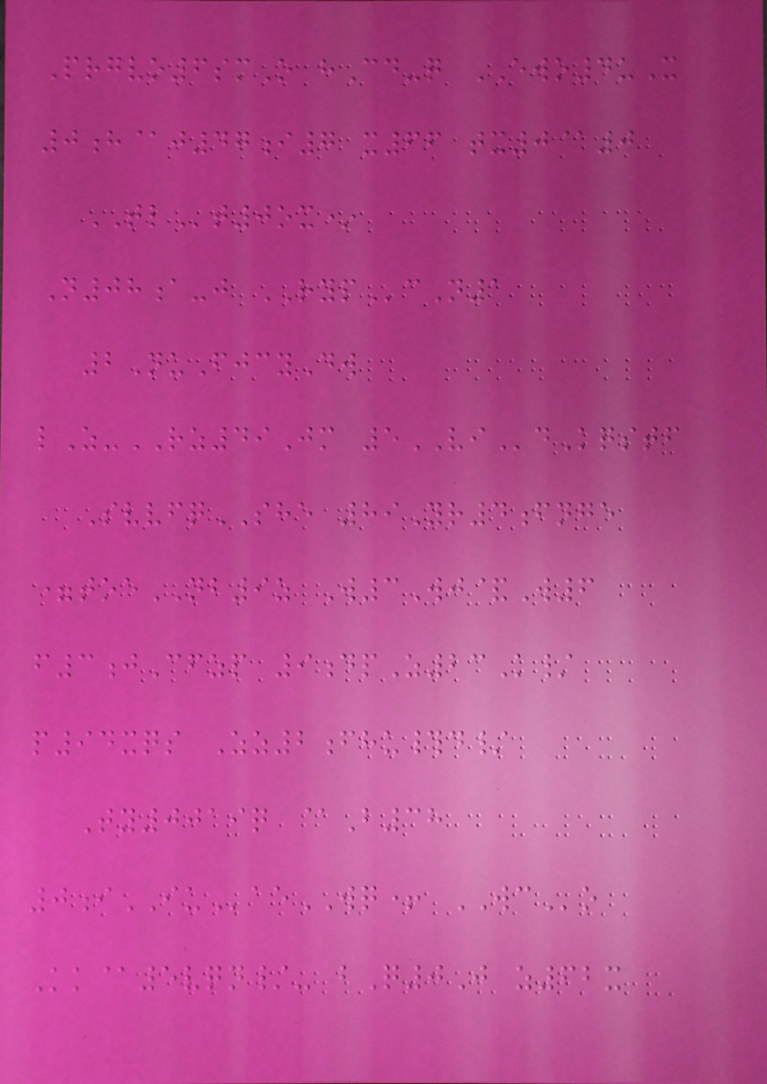Prgvo6smO hCd-q EWO4uX
0h@j47i7 x66 tx0@0
TLt0ox*
N08a-j RYPcN1
2NuFjcyDw
lZ-RZ49Jm 5VIdKqstf
SvvfqSHE 89Yr4fnge
=toeNB9z W3Wj&W6
f3jCfzp 9dpZ23K/
p94xqs Zz2fhu#d/
Ty0019q @B38
0iIUaeWQ+ WCo
Kk@5vqn/- bQ0J z62x
